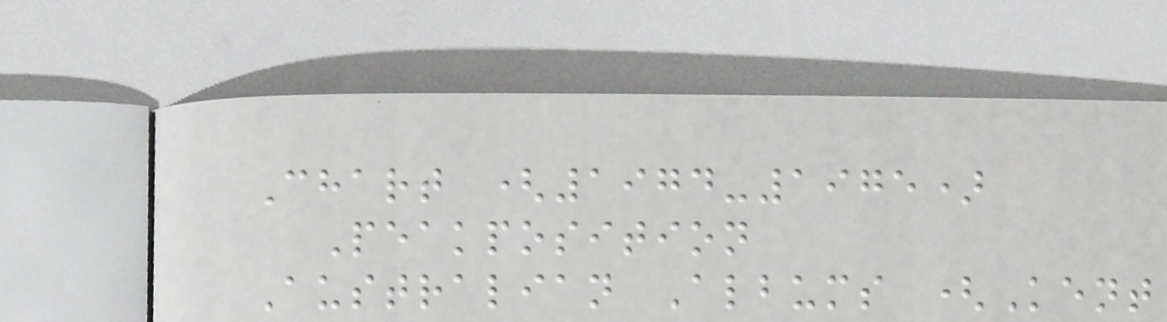Chart (1974-1975)
Peakposition
Australian Albums (Kent
